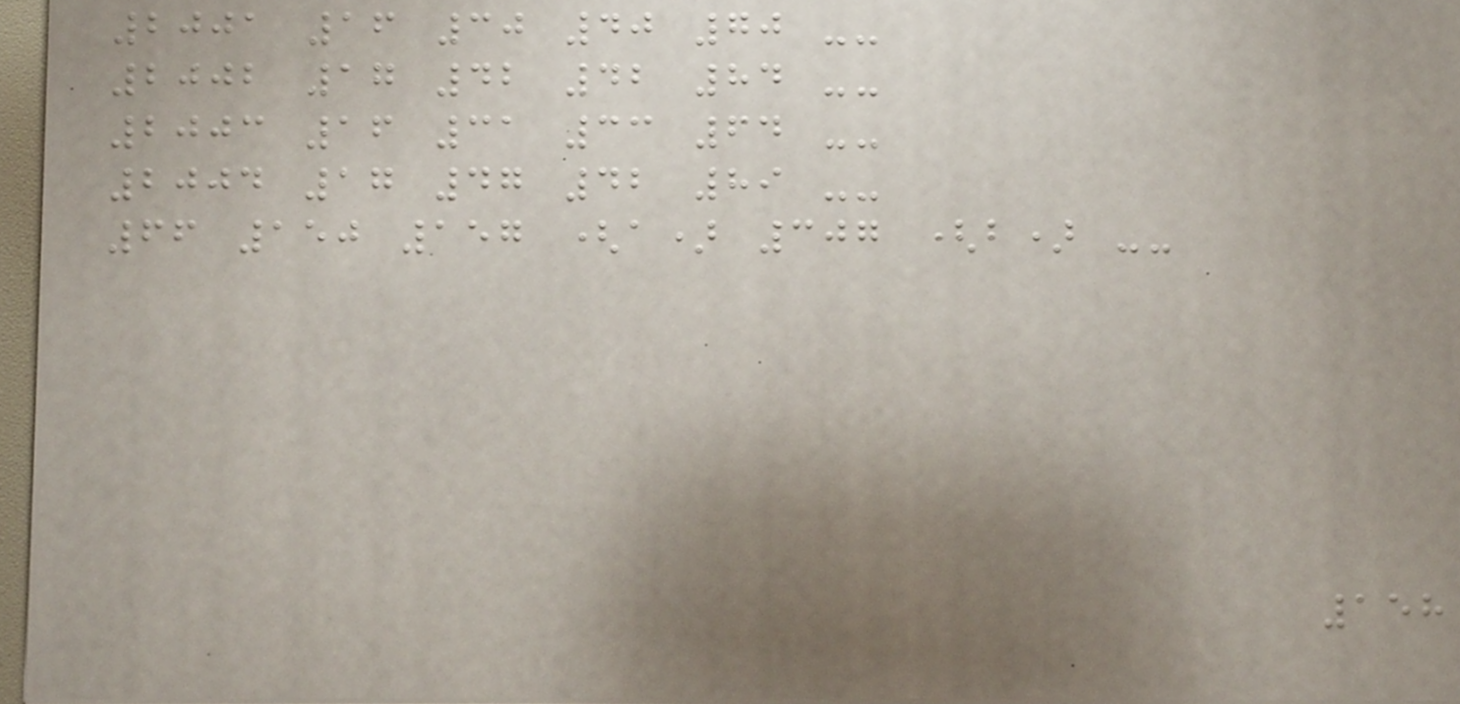2001 16 30 40 70 --
2002 17 42 42 84 --
2003 16 31 33 64 --
2004 17 47 42 89 --
66 150 157 (a) 307 (b) --
158
